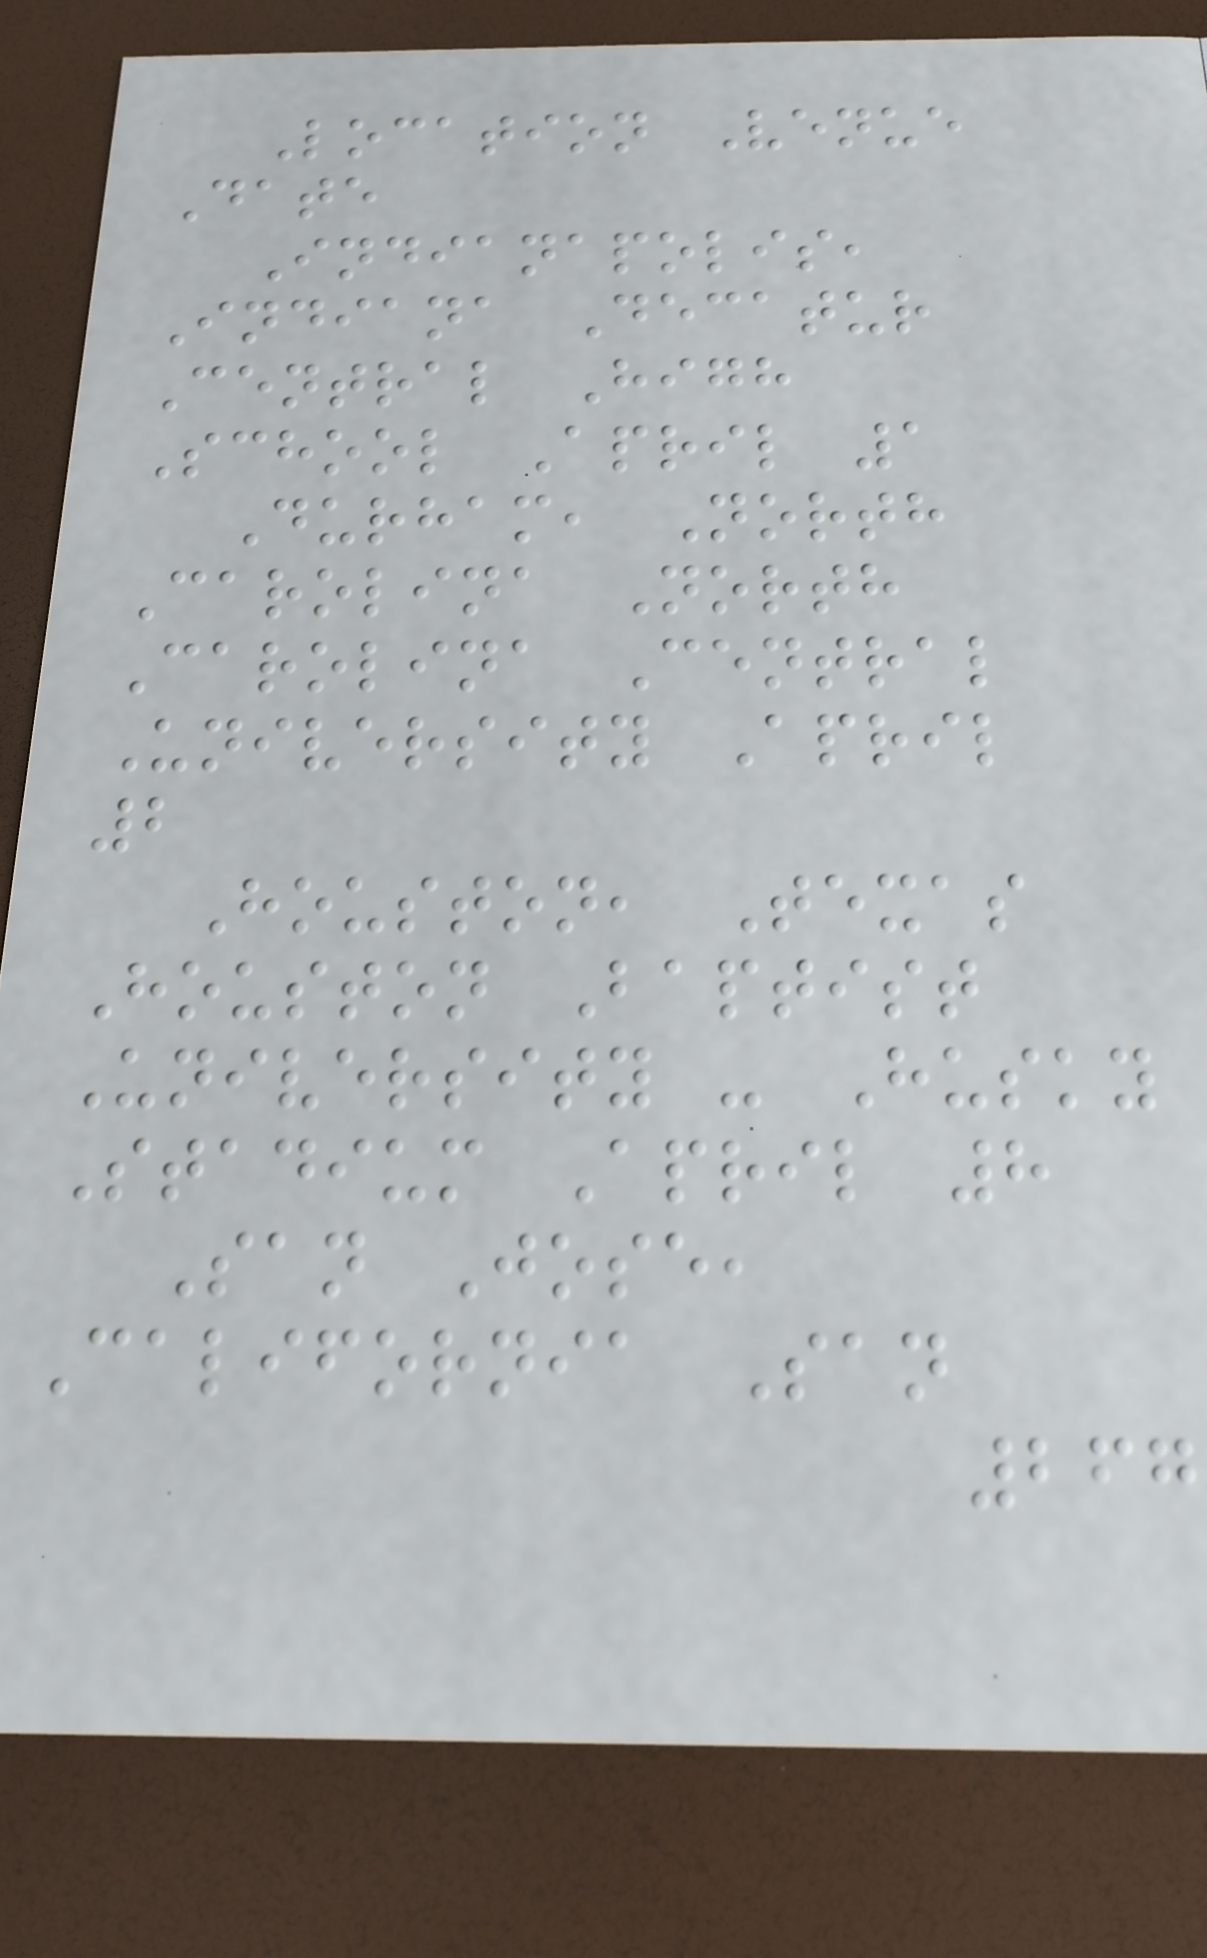Location Venue
Date
Indianapolis,
Indiana Decatur
Central High
School April 1
Durham, North
Carolina North
Carolina Central
University April
2
Houston, Texas
Houston Baptist
University - Husky
Stadium April 8
San Jose,
California San
267
